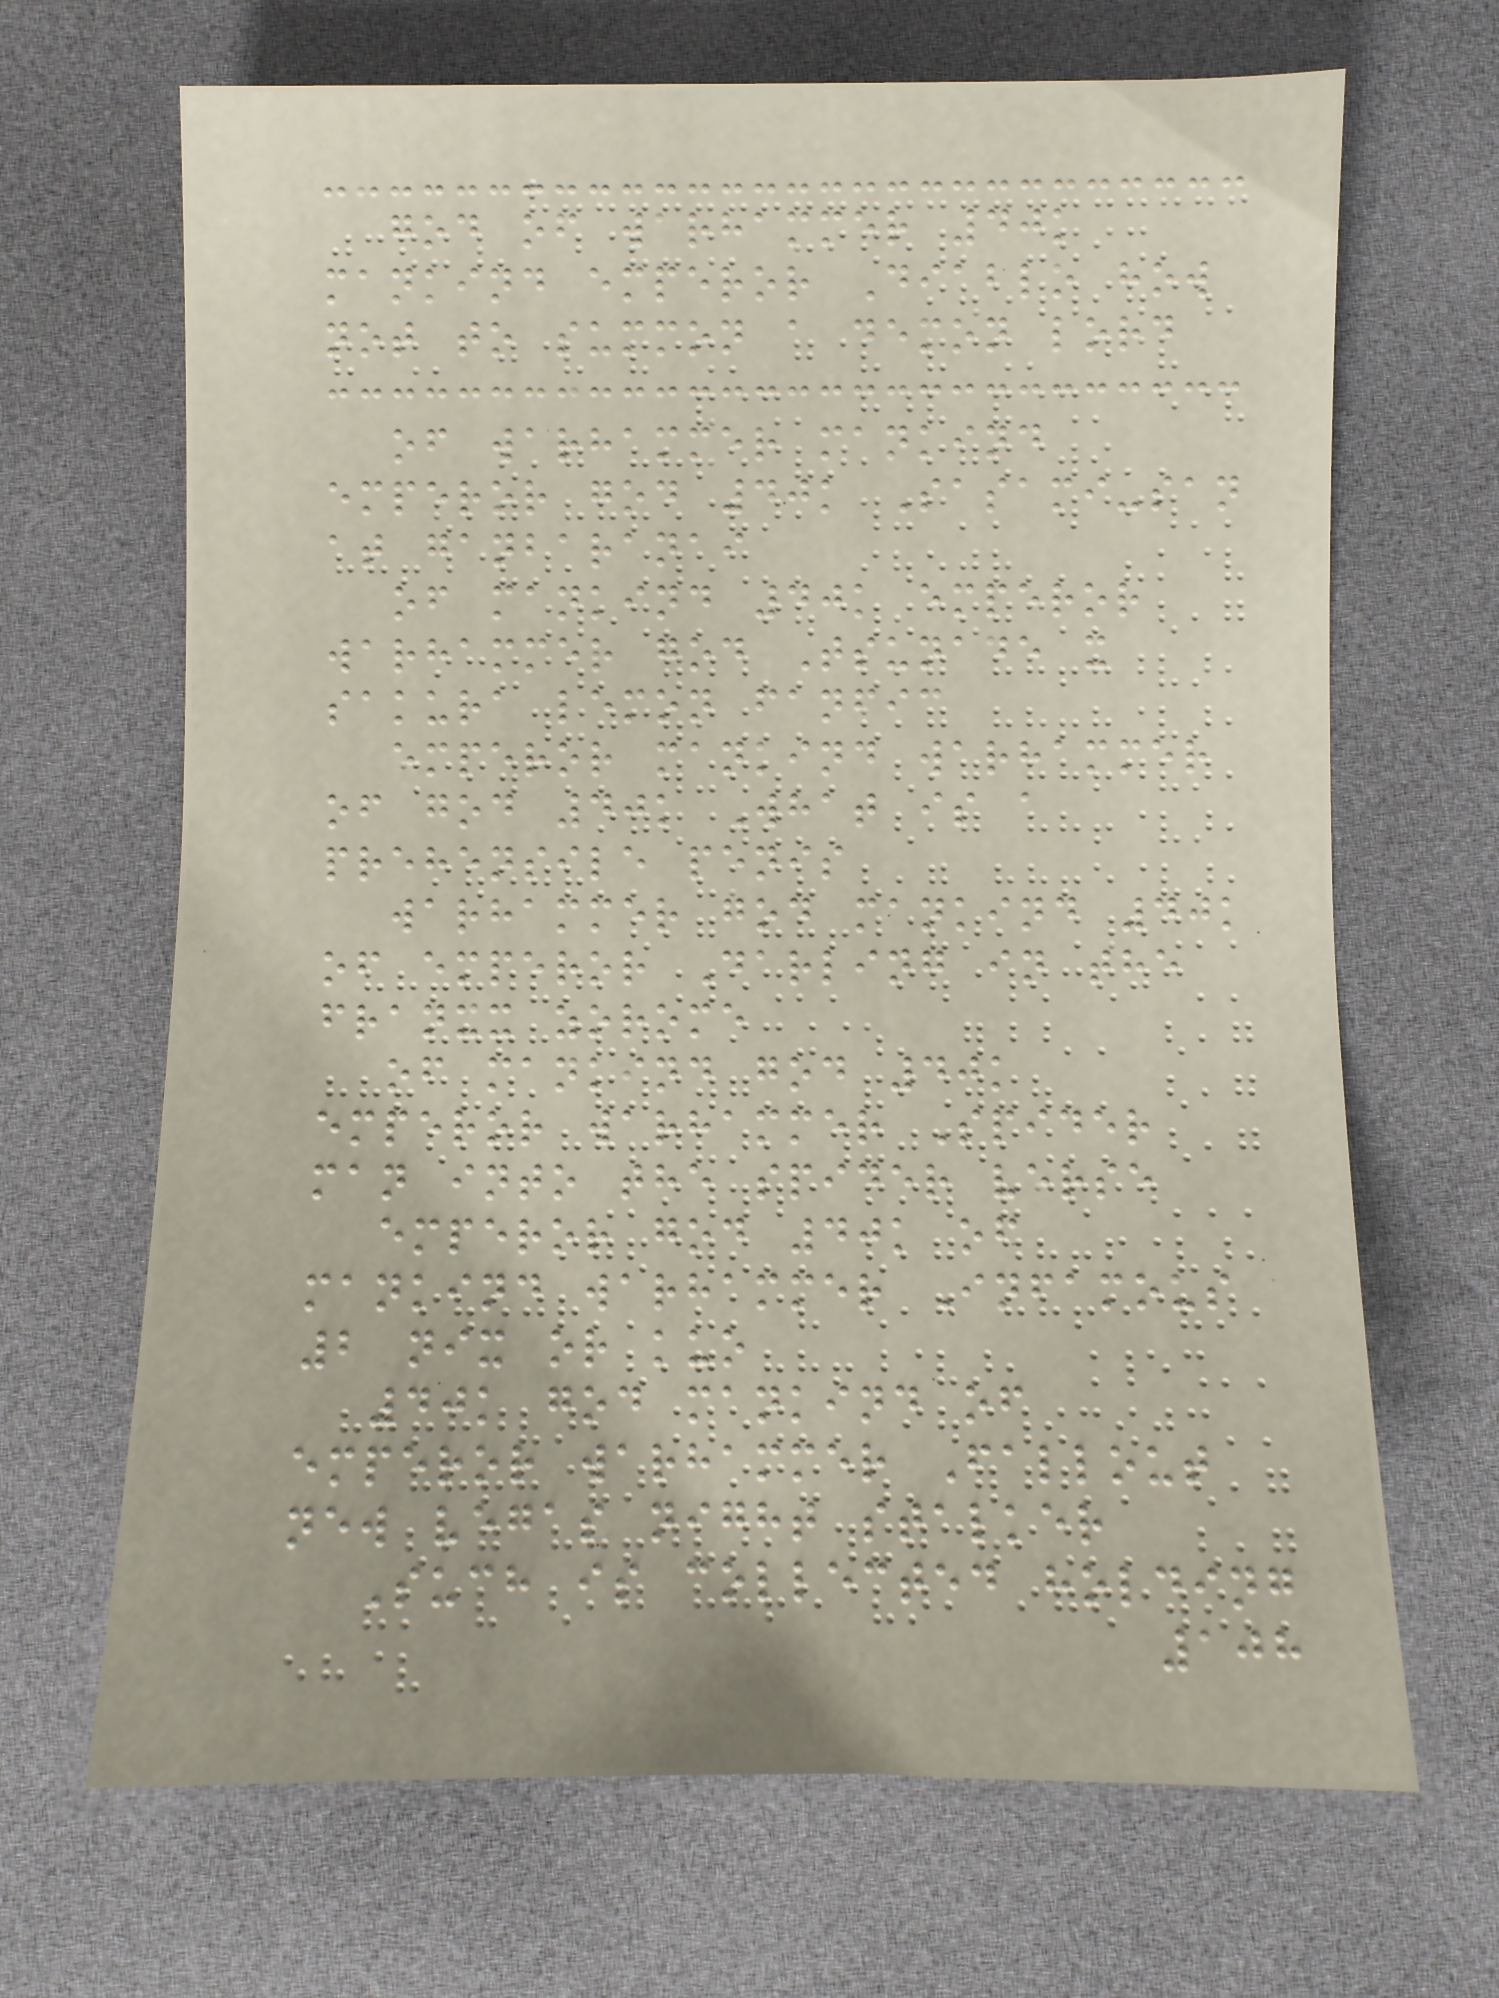god of warhammer 40k
mankind emperor Diablo how
not to summon a demon lord
of warhammer mankind
emperor god 40k Sasami-san
at ganbaranai
of mankind 40k emperor
warhammer god Tsunade x
sakura lemon fanfic
emperor mankind warhammer
of god 40k What is a
prehensile penis
warhammer god mankind 40k
of emperor Darling in the
franxx zorome
of mankind god 40k
emperor warhammer Spider
man into the spider verse
emperor god 40k of
mankind warhammer Infamous
2 nix or kuo
40k god mankind of
emperor warhammer Fallout
new vegas night stalker
Such is collected holding
108
